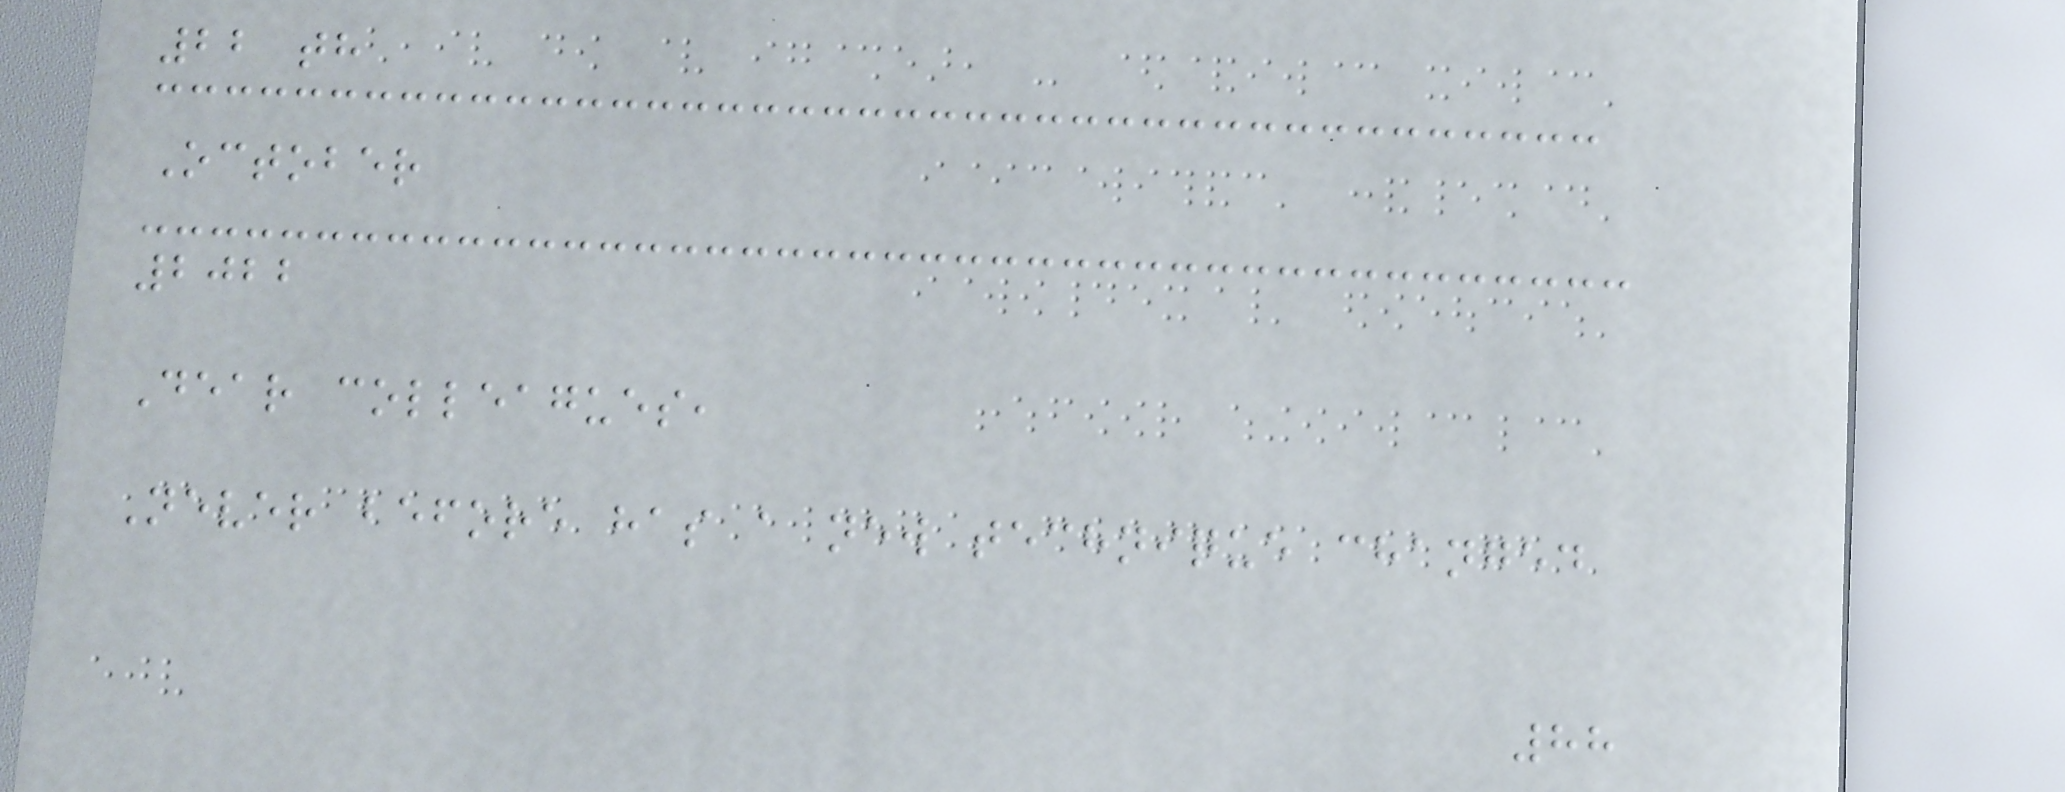22 th
October
2022
Dear colleagues,
Never before has a new technique changed
88
